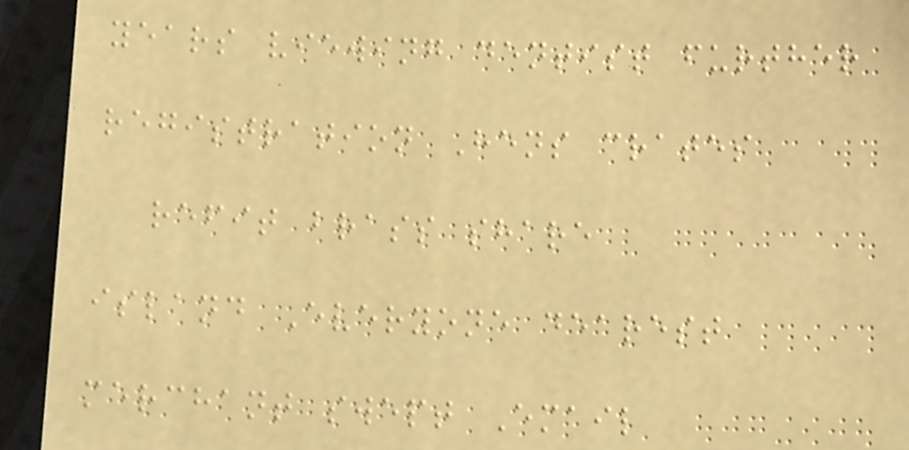years viewing dentist further
registration Hens crates
refit brass share
island Everyone dearest
merchant swept Email
